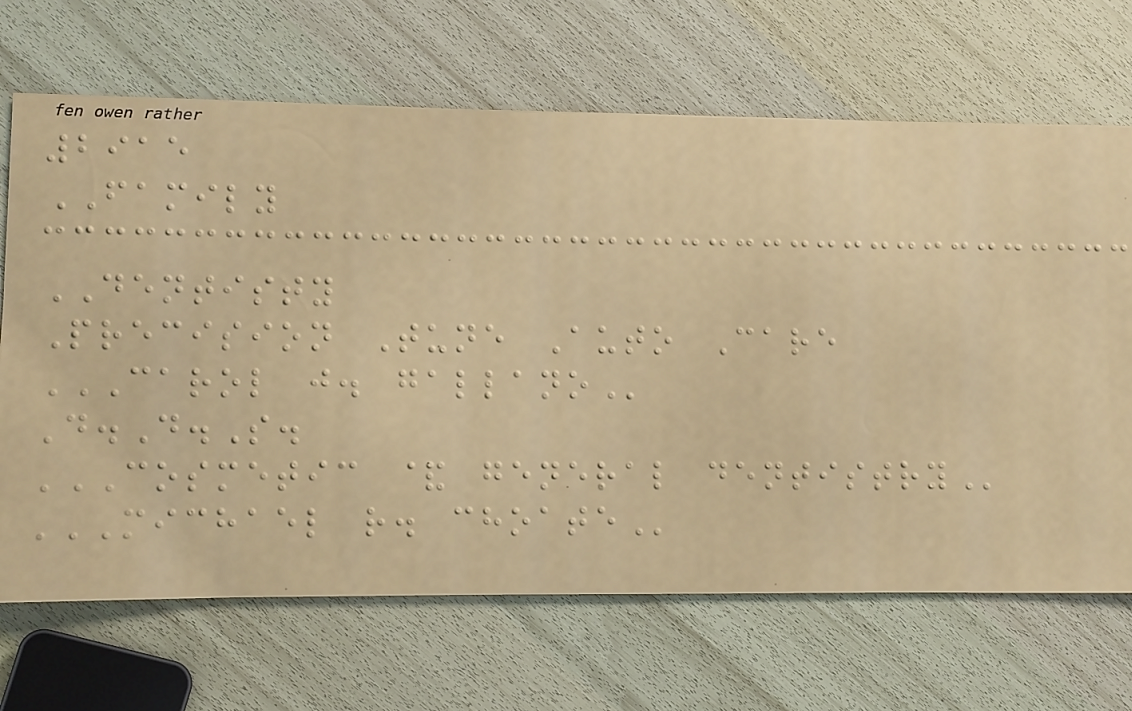2915
FAMILY
DENTISTY
Precision Tune Auto Care
CAROL J. GALLANO
D.D.S.
COSMETIC & GENERAL DENTISTRY
MICHAEL R. CHOATE
